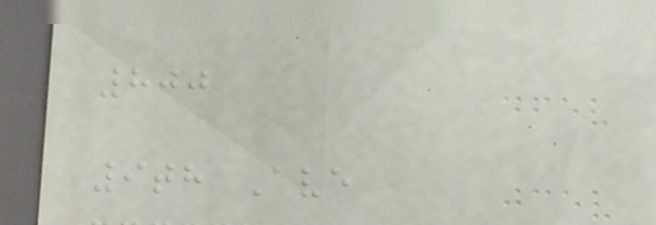800
9th Ave
